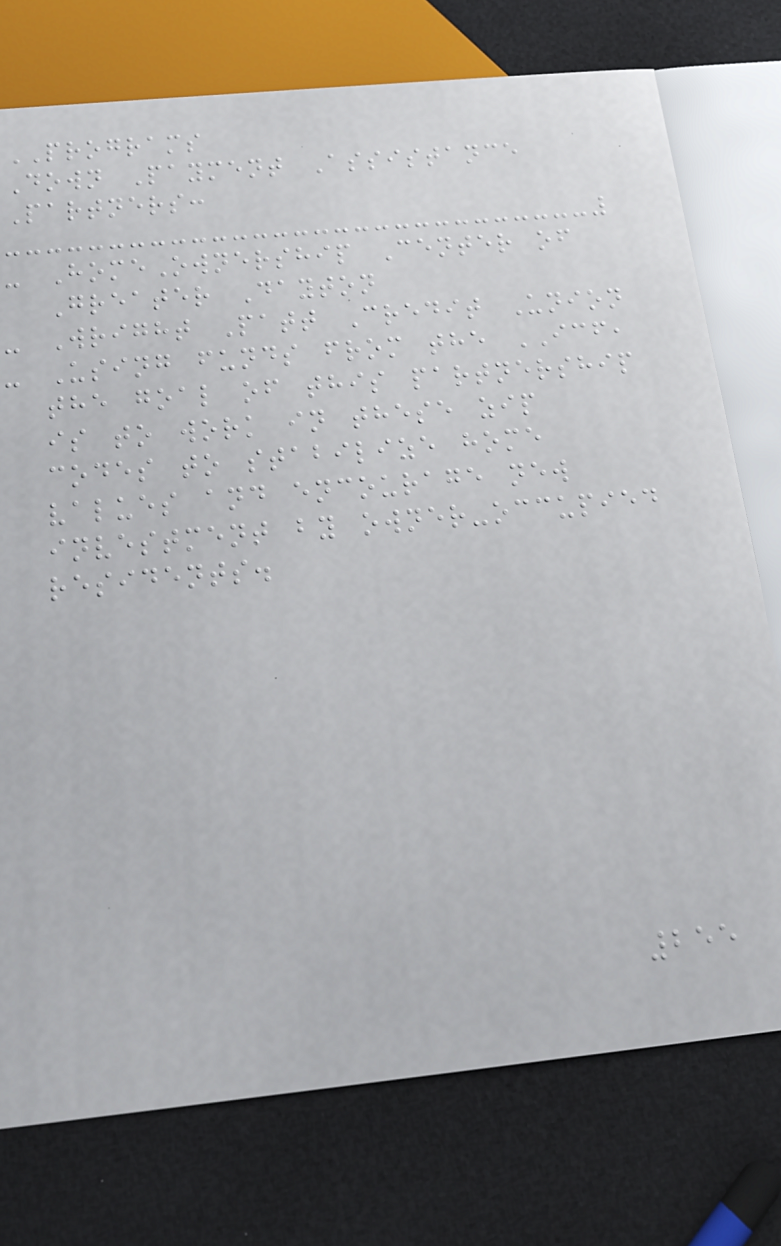PROGRAMS
Down Payment Assistance
Partners:
- HomeOwnership Center of
Greater Dayton
- Wright Patt Credit Union
- Using funds from the ICF,
the goal of this partnership
is to work in these zip
codes to stabilize home
values and encourage new
investment by owner-occupied
residents.
255
